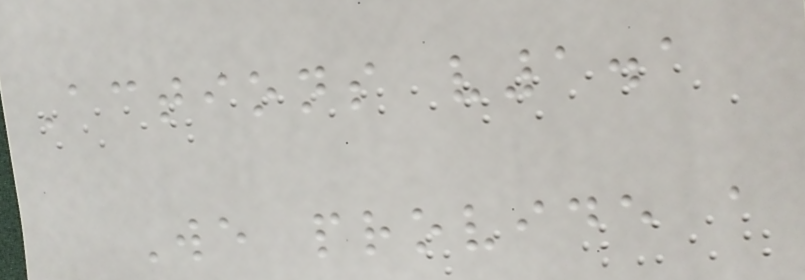Actions v1.1
We provide a
